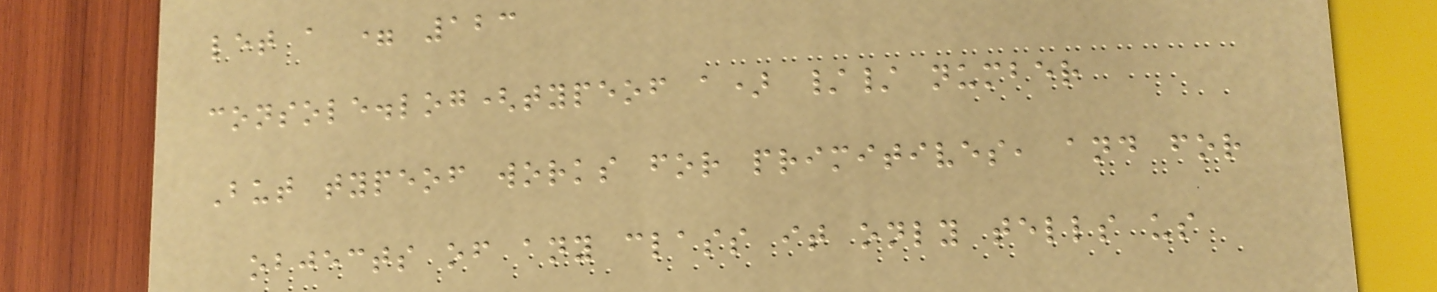let a = 123
console.log(typeof a) // number
But typeof works for primitives, and for
objects of any class it only tells us
